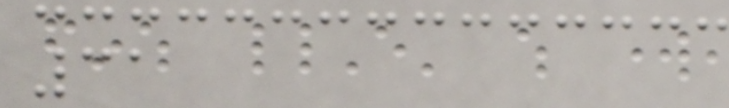31
